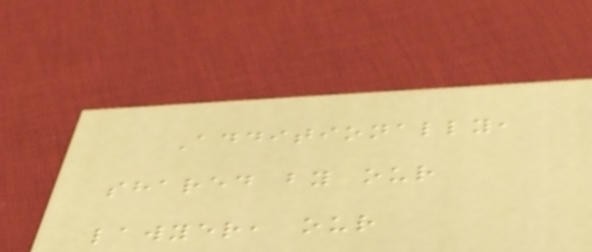Additionally,
shared by our
lawyer, our
